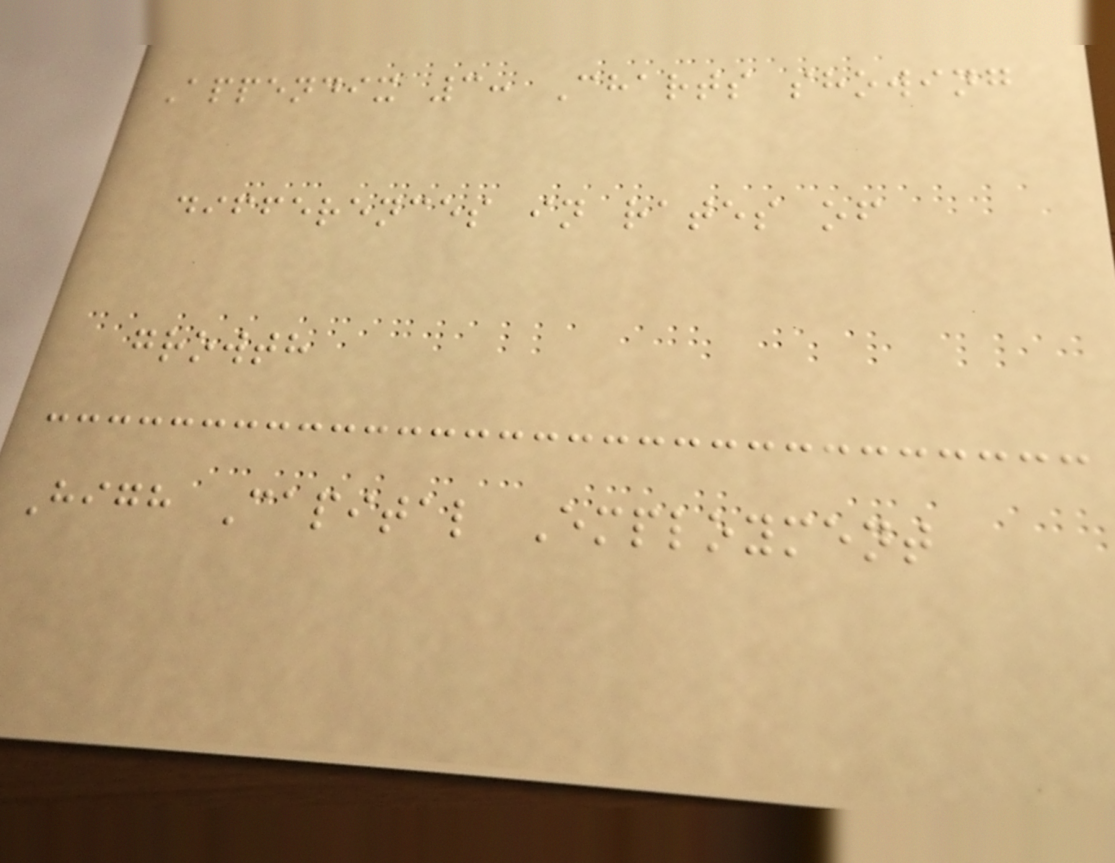Appendix 3: Charts showing
differences in rates of
growth
High Capital Employment
